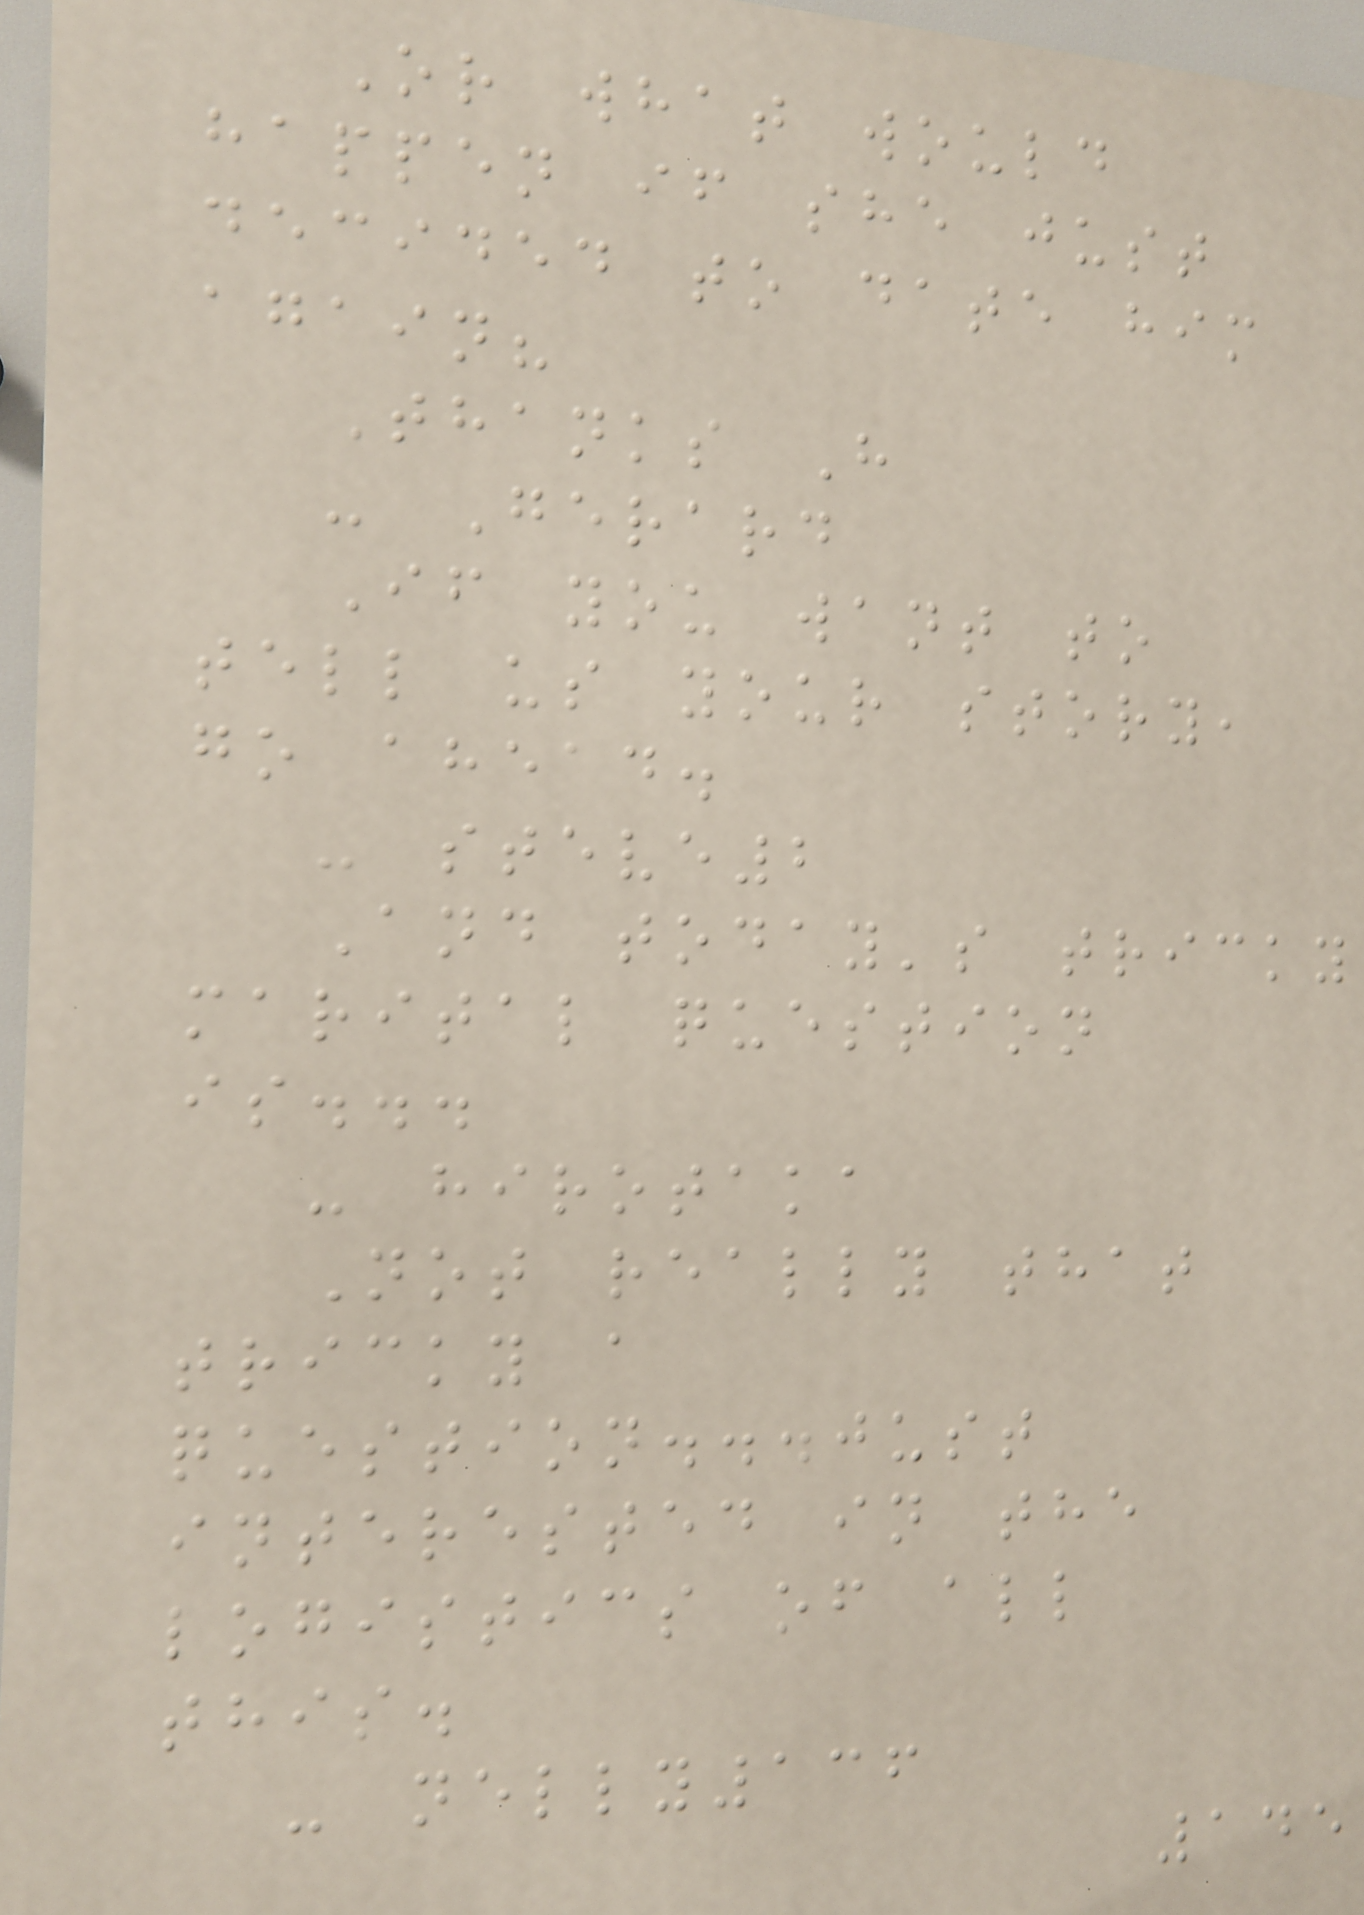Or what would
happen if she just
decided to date him
again?
Thanks H
- Gerard
If you want to
tell us your story,
go ahead.
- steve2
And today's tricky
marital question
is...
- hirotaka
Not really that
tricky a
question...just
interested in the
logistics of all
this.
- nelly136
145
